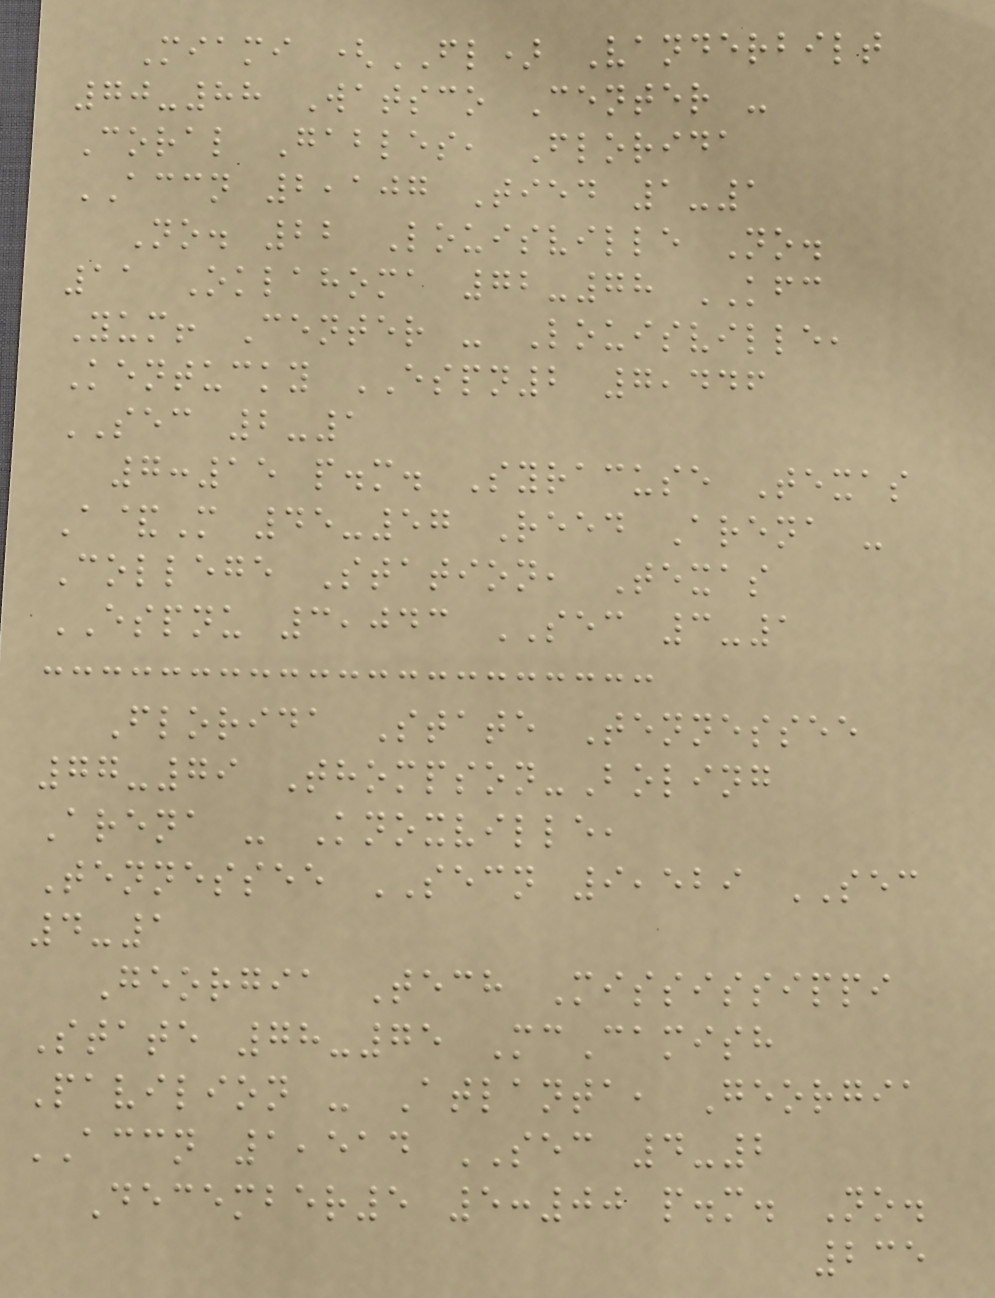Miami (FL) Vanderbilt
70-88 Watsco Center -
Coral Gables, Florida
ACCN 2,107 Tied 1-1
No. 22 Louisville No.
11 Oklahoma 72-78 KFC
Yum! Center - Louisville,
Kentucky ESPN2 7,446
SEC 2-1
7:15 p.m. Syracuse Texas
A&M 45-57 Reed Arena -
College Station, Texas
ESPNU 3,043 SEC 3-1
Florida State Tennessee
77-79 Thompson-Boling
Arena - Knoxville,
Tennessee SECN 9,529 SEC
4-1
Georgia Tech Mississippi
State 78-75 McCamish
Pavilion - Atlanta, Georgia
ACCN 1,514 SEC 4-2
December5 5:00 p.m. No.
235
